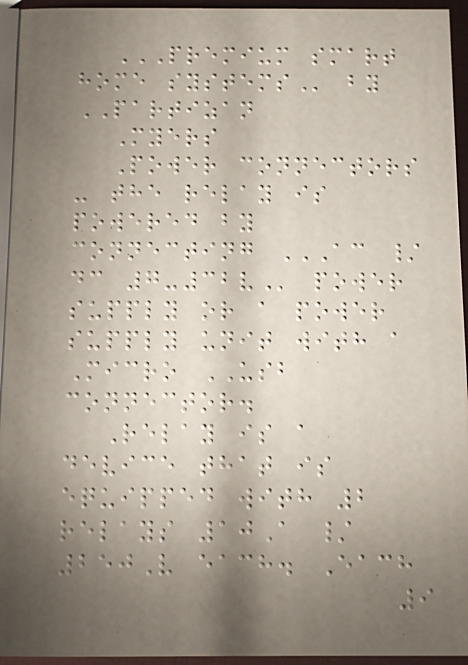PREMIUM SMART
HOME SYSTEMS by
PARTIZAN
Myers
Power connectors
- the relay is
powered by
connecting AC /
DC 7-32V power
supply or a power
supply unit with a
Micro USB
connector.
Relay is a
device that is
equipped with 2
relays 10A /
250V each. Each
9
